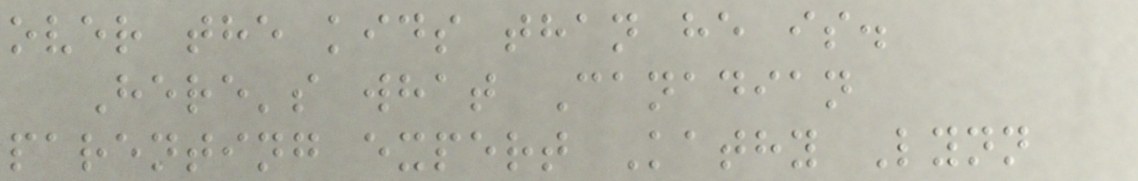over the kids than he is.
Here's what Canadian
parenting expert Kathy Lynn
